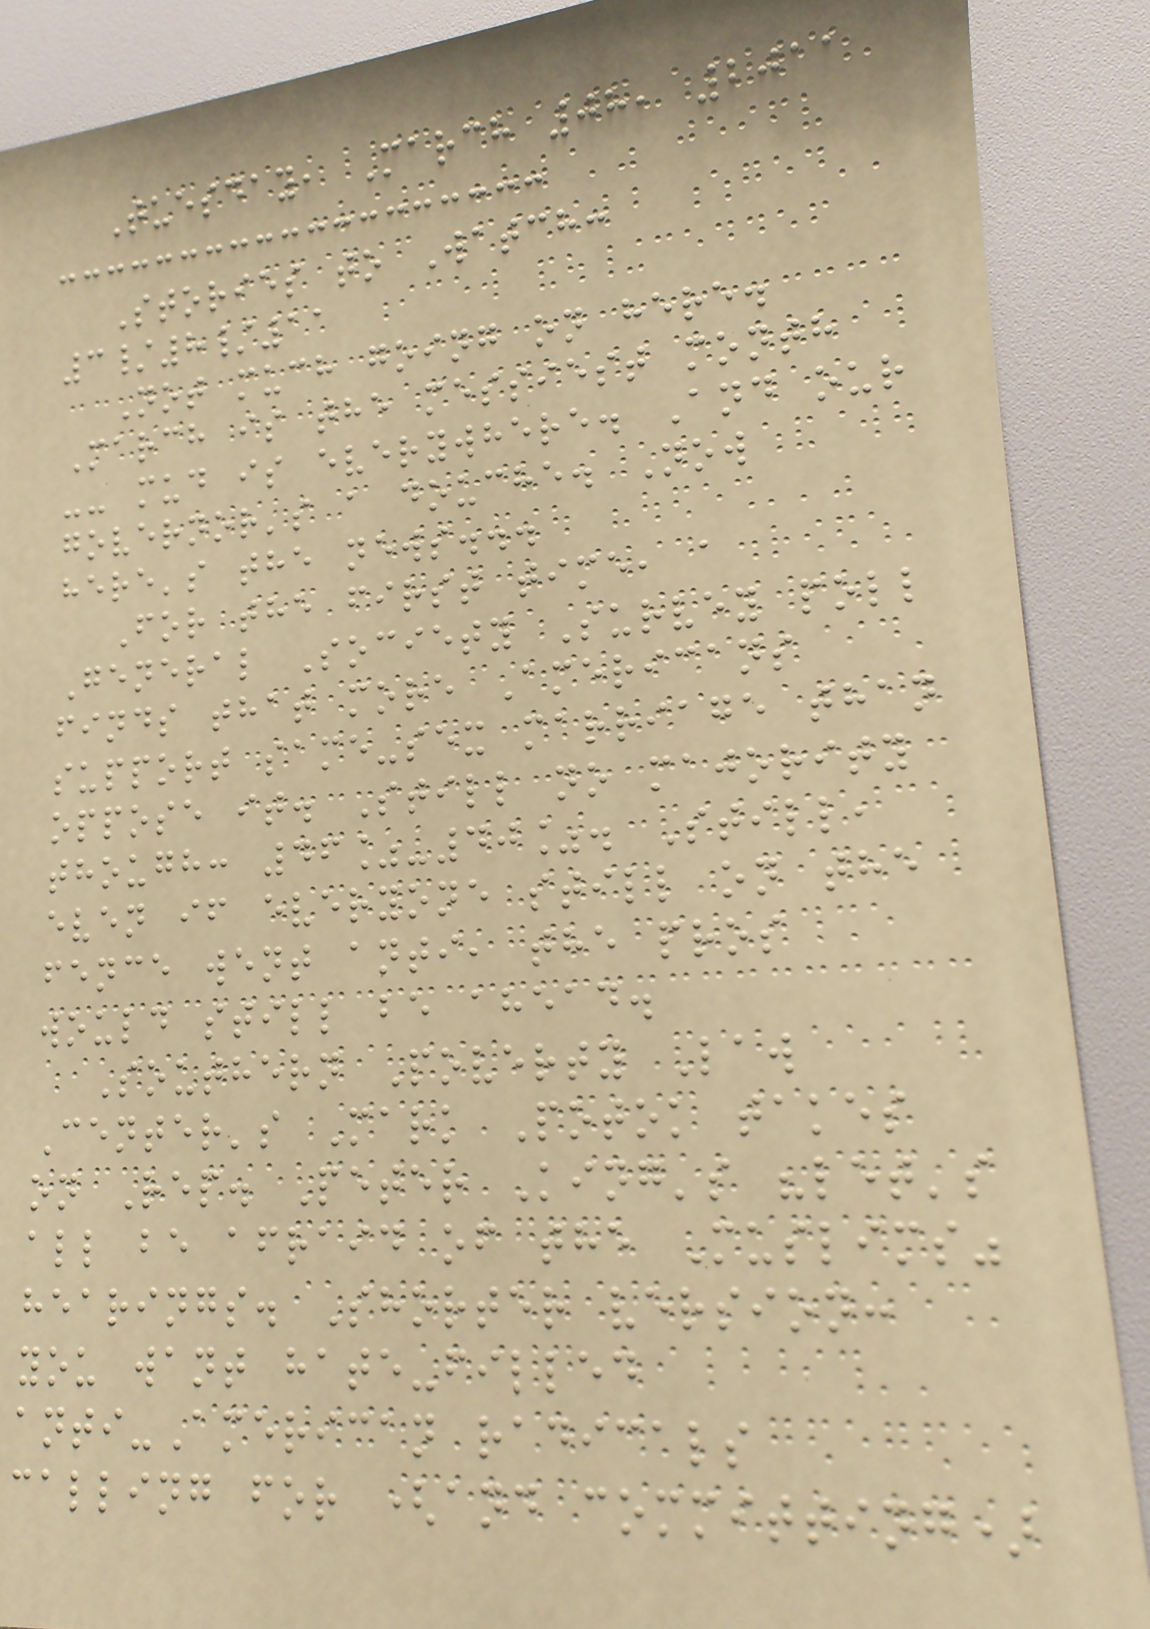Tuesday, March 08, 2011
Stories to Watch:
3/8/11
Not much going on here.
March is the messiest month
-- mud is everywhere. And our
governor's a douche. Now
here's the news...
For the first time, a
General Society Survey poll
finds that more Americans
support same-sex marriage than
oppose it. Still no majority
though: 46%-40%. Still,
even if everyone still on the
fence went anti, the pros
would still be ahead.
Southern Poverty Law
Center's Mark Potok takes
on Rep. Peter King's "let's
all be afraid of the Muslims"
hearings. Shorter version:
you want hate-filled
anti-American radicals
calling for (and committing)
